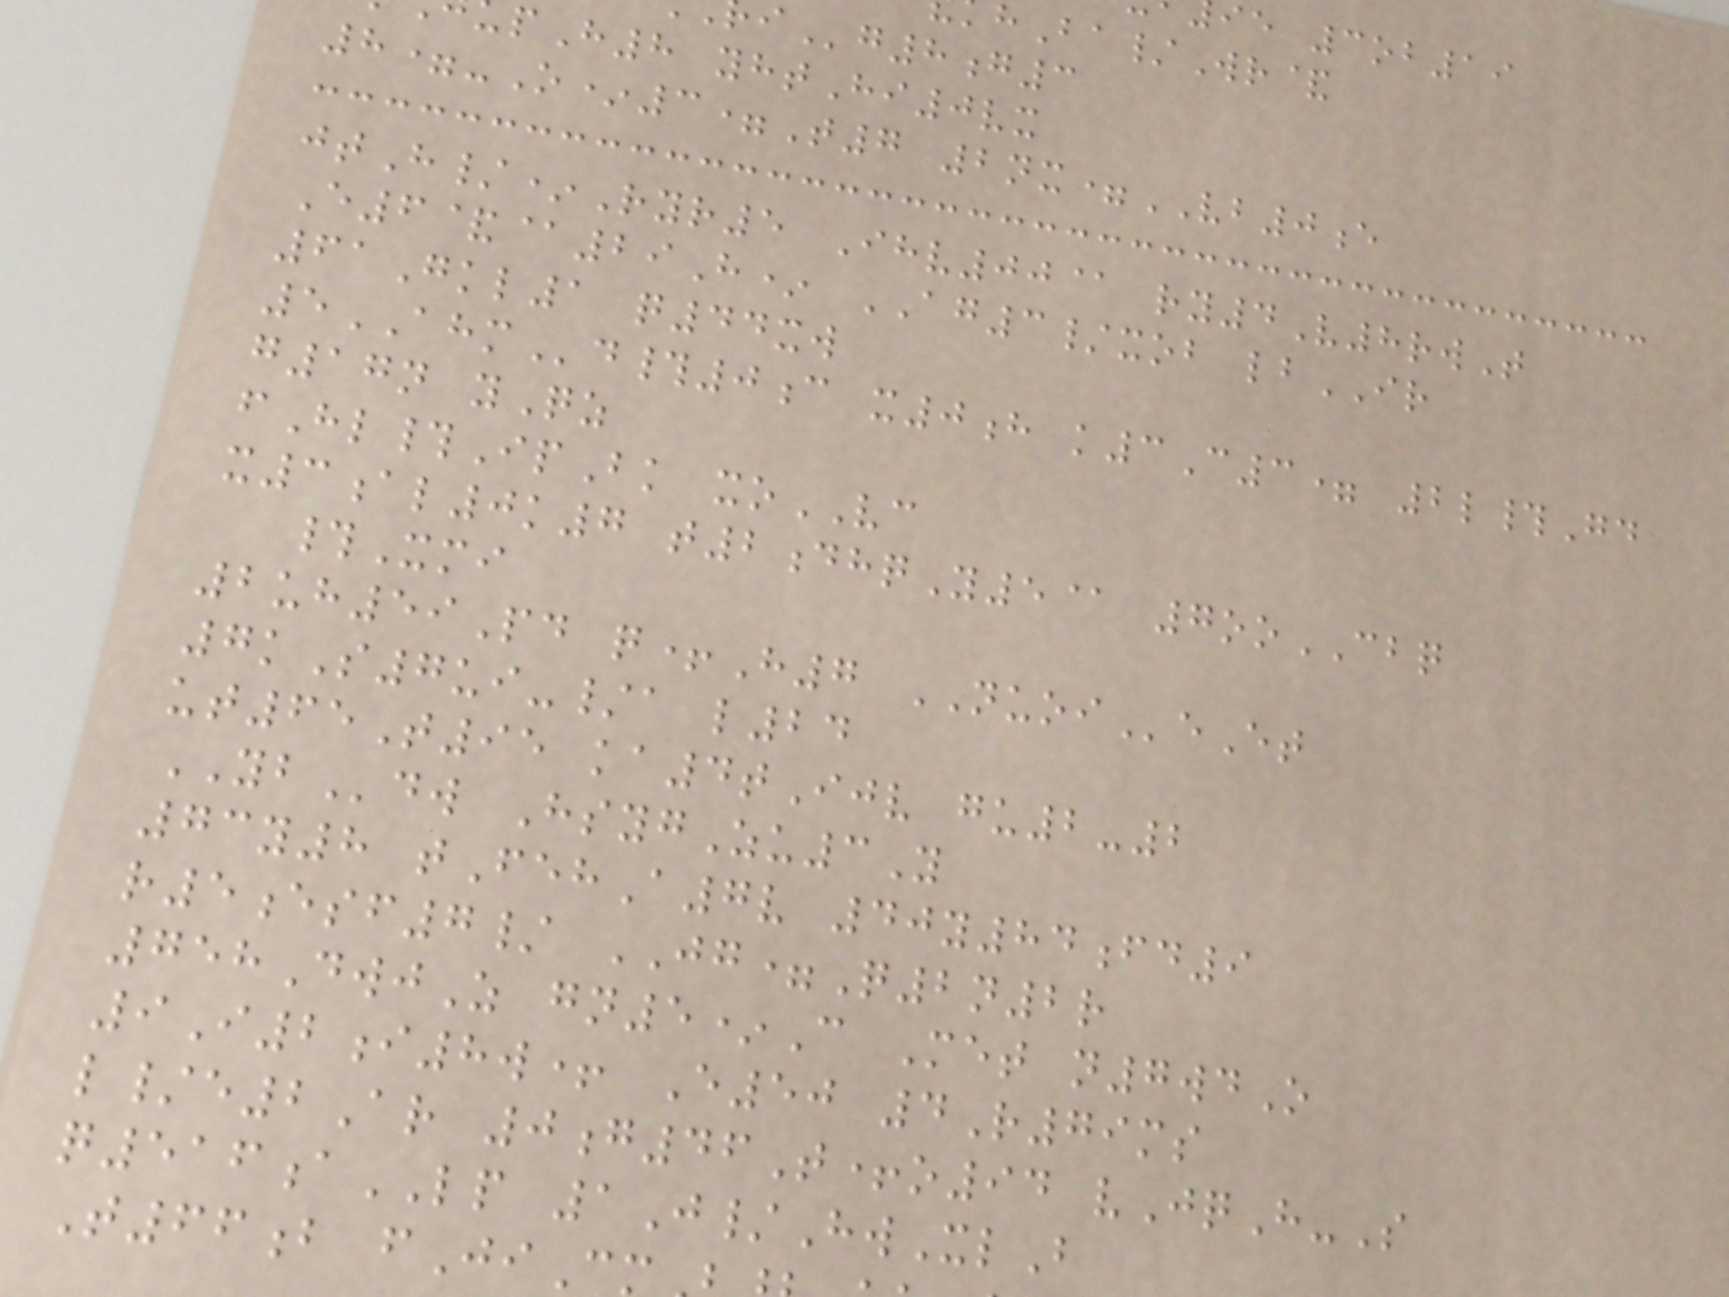ie 3ob19
hBa/Wr&
g8g3
pH8 yhtHi0vx
8=-O*3=T7 2nx=VB0e
jtH/*Ryr5 Ihv00@ ry4V8rwT
E6&@29H* AG3/xob lbIR
61Gkl1 q44xw
5AHMd#0c x0h k3C3= 2l#Gd
g17n yQz
fHl#IpBk xoVC
x3al0k7 t2dhqY5@ 7ooCBQ
#Xmi
2uh59Pd q+H7 NUOIeEt
7kS7ui-/a l24
ut65T95 ka4tIjv gu2-2
YBdw HsygZu3Y
73y8 tFehA7v 40y84fd9
r5esf7/ JG=Q2n2r
758DwjZ gn5*C Met n7wdO
9I2i8w+ E50 4R79ms
l/e2Ar 0g46T+o94 vJqH-S
q516aLP 1J/HwXlB
T66b fJiC
